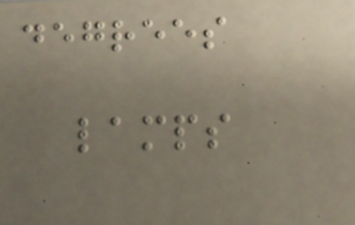degrees
lamps
